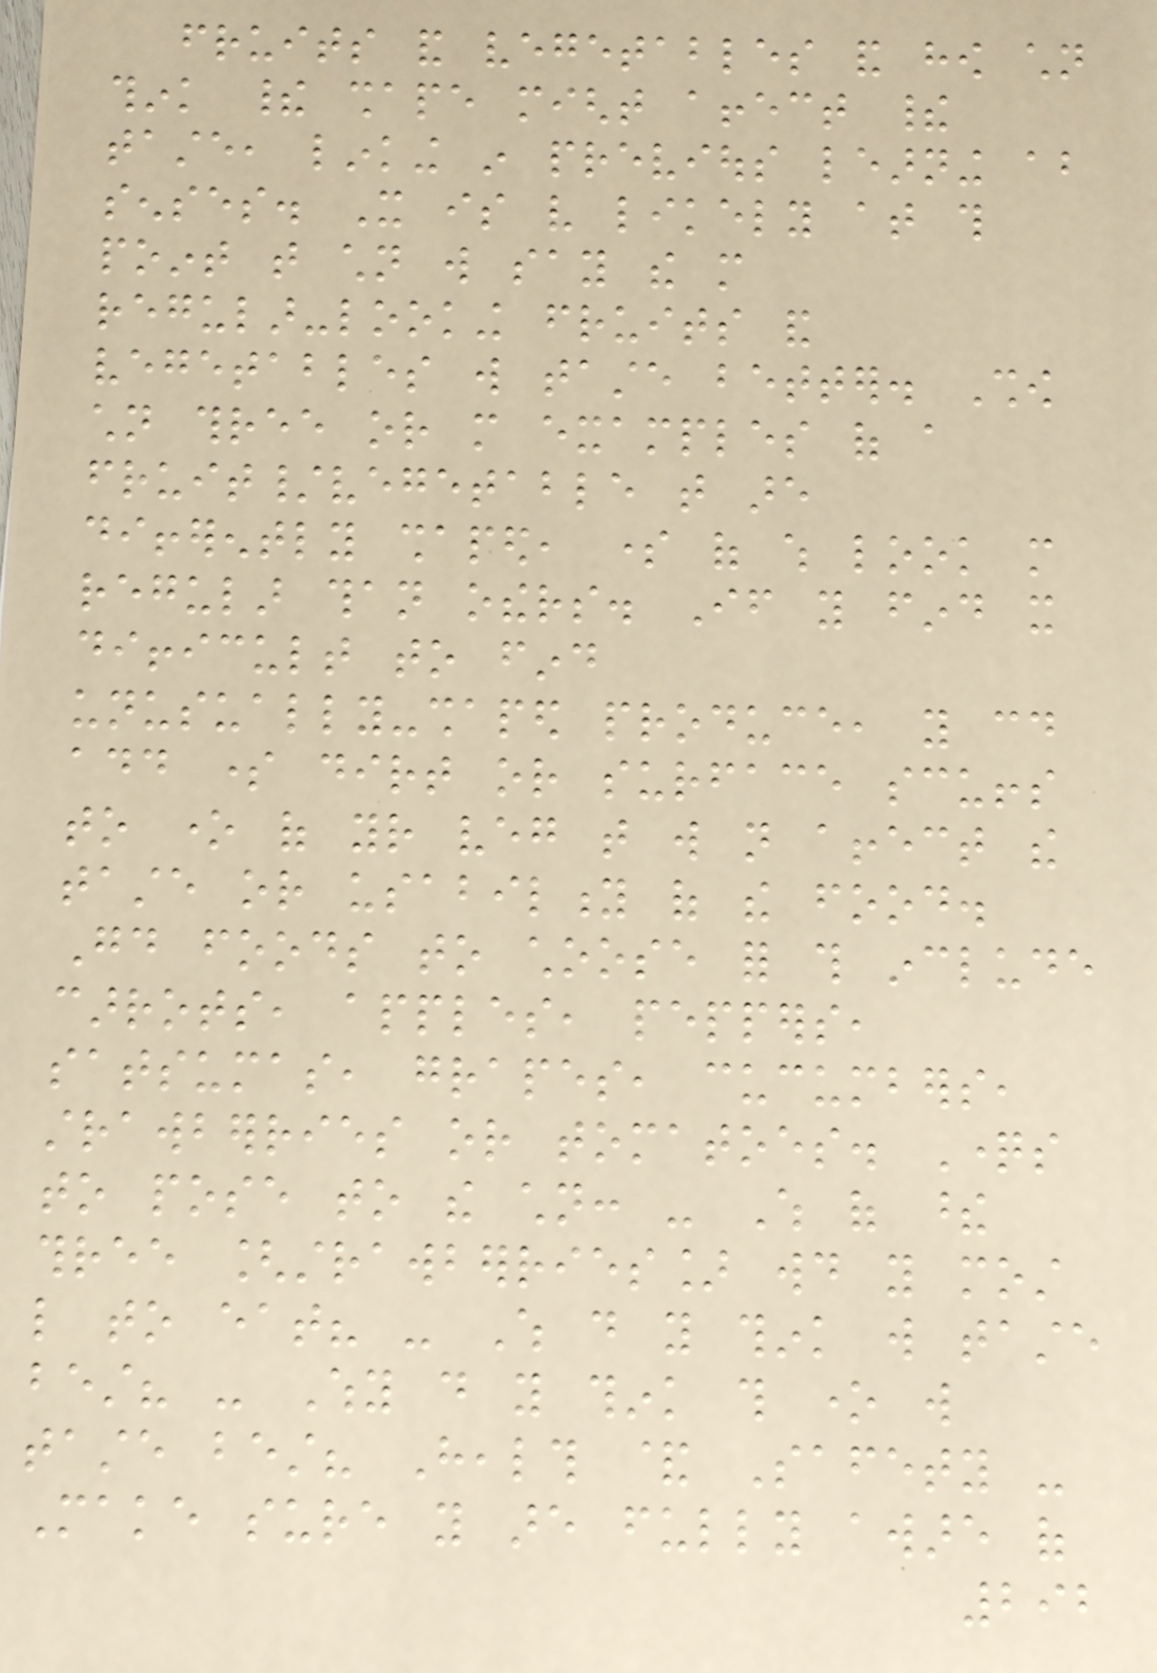fruits and vegetables and how children
think their shape might affect their
taste, linking in previous learning about
senses. It is very likely at this
point that children will say the more
regular-looking fruits and
vegetables will taste better. Show
children three or more examples of a
fruit/vegetable that are
differently shaped, some of which look more
regular than others. If you find it
difficult to find
unusually-shaped produce, you could
add some dirt or surface scuffs
to one of your veg that will not affect the
taste or usability of the food.
Good foods to choose for this include
carrots, apples, peppers,
satsumas, grapes, cucumbers,
strawberries or tomatoes. Questions
to pose to the children: - Which of these
three [strawberries] would you most
like to eat? - Which do you think will taste
best? - Why do you think this one will
taste best? Health & Safety -
Make sure you are fully aware of
292
